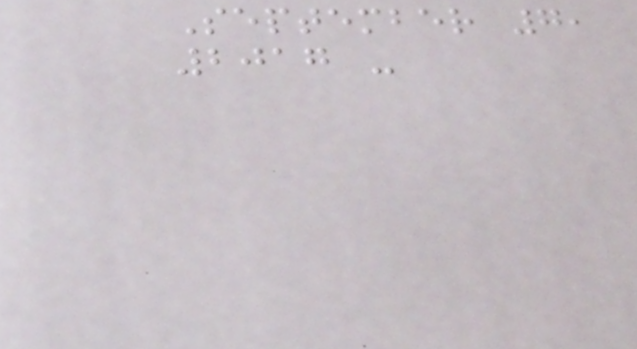September 7,
2017 -
